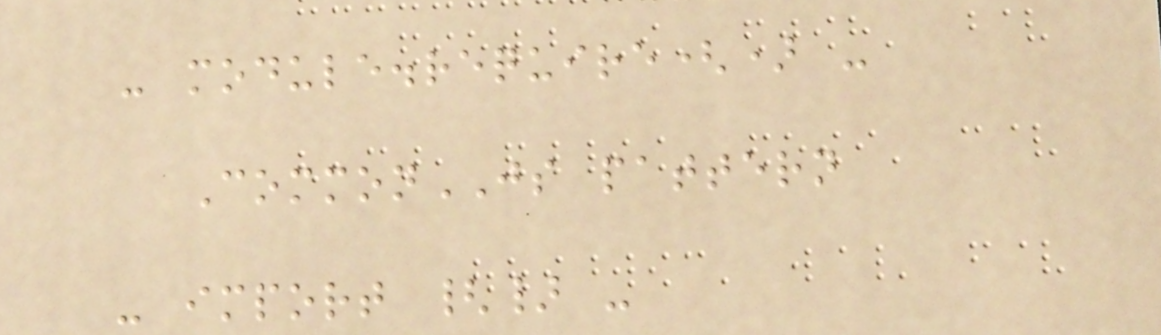- module.require() -
CommonJS pattern
- import {} -
